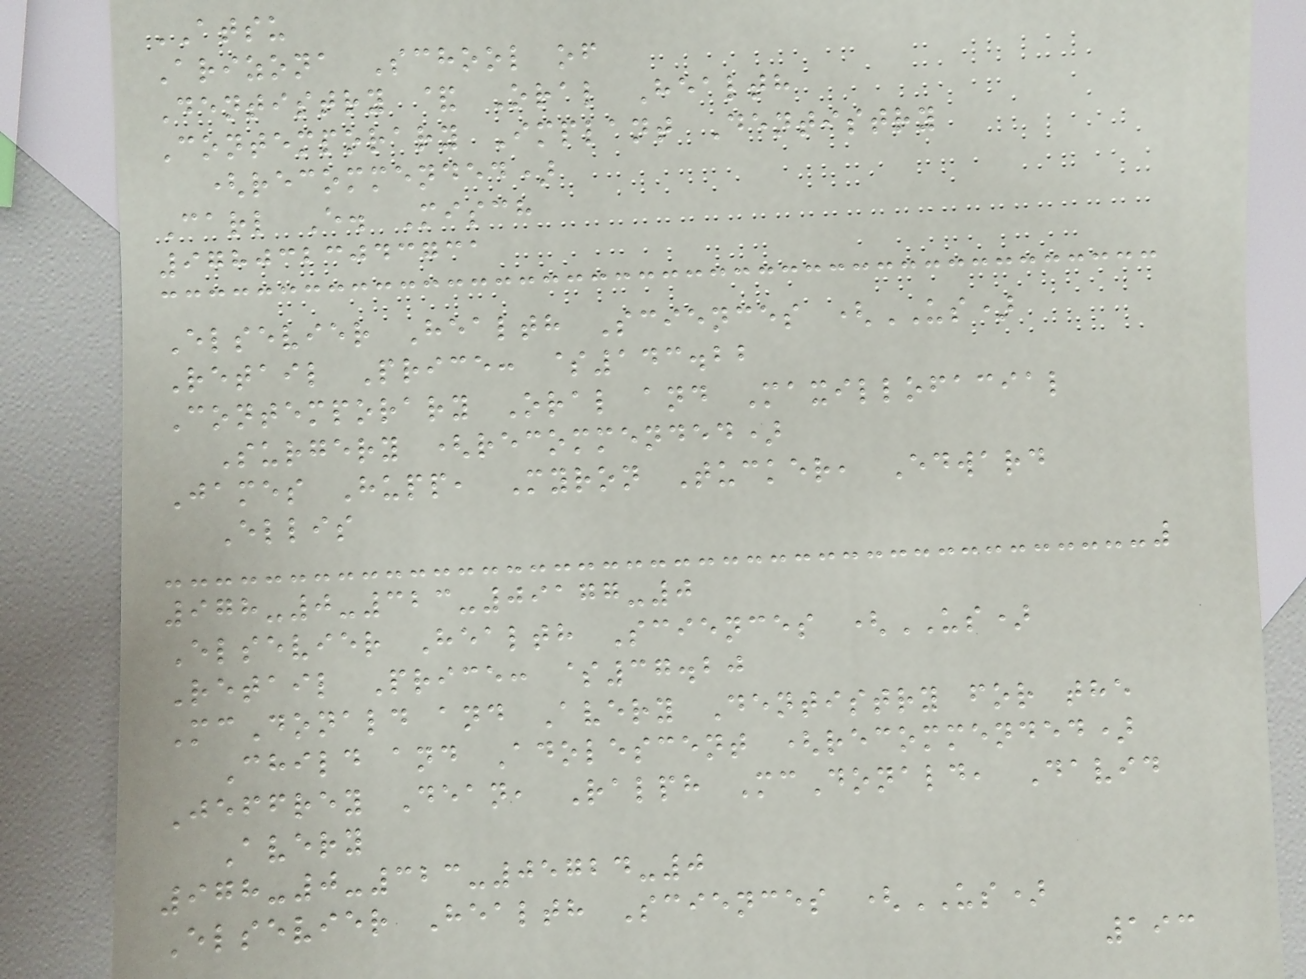ATSU
Arizona School of
Dentistry & Oral Health
Contemporary Implant Dentistry
(recommended)
Carl E. Misch
9780323043731
Elsevier Health Sciences (US)
Retail Price: $143.22
Contemporary Oral and Maxillofacial
Surgery (recommended)
James Hupp, Myron Tucker, Edward
Ellis
978-0-323-09177-0
Elsevier Health Sciences (US)
Retail Price: $37.20
McDonald and Avery Dentistry for the
Child and Adolescent (recommended)
Jeffrey Dean, Ralph McDonald, David
Avery
978-0-323-05724-0
Elsevier Health Sciences (US)
193
